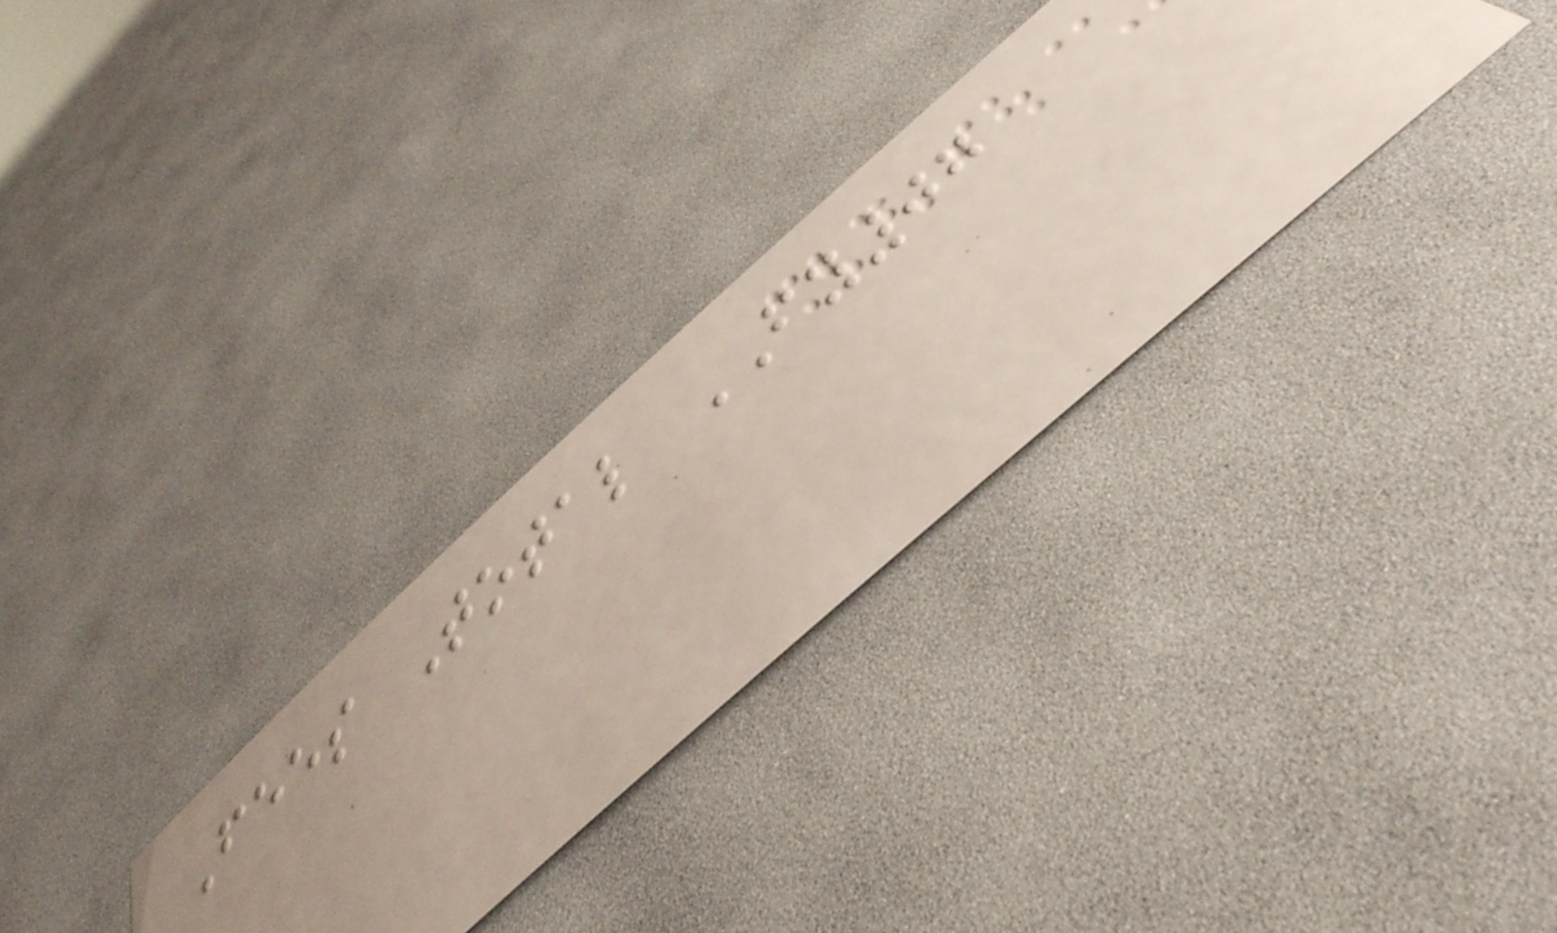Fees Total FY07
